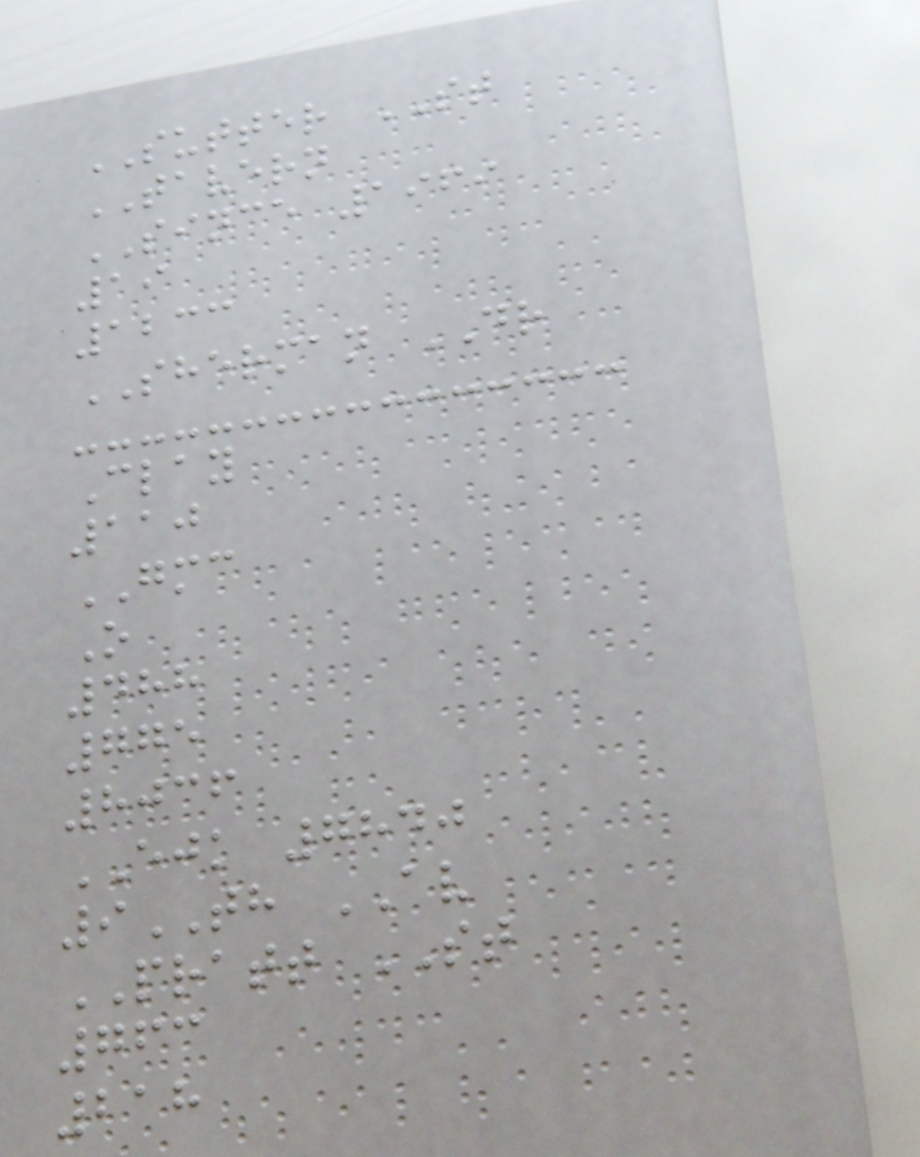SUTTER ST
TAVERN
SINCE 1969
19
1233
SHERMAN DR
Clay
110
GMC
O
488
775
8036
EJK 7840
9TH AV
PRATT ST
763
218
